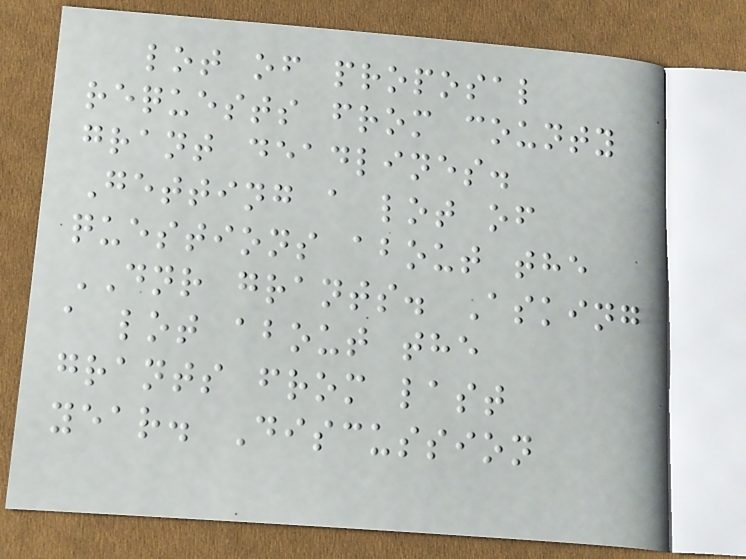lot of proposal
requests from county
grant deadlines.
Getting a lot of
questions about the
DNR grants. Asking
a lot about the
grants from last
year. Discussion
